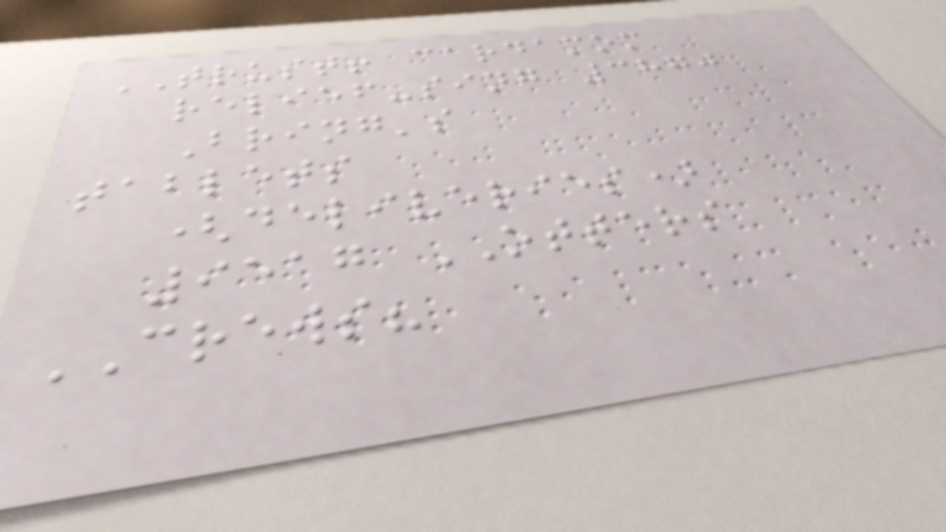TRUST! cardamom
relief-sing 3870
Bring's
tablets
(deliveries)
9517 OTTERS
CREWS?
